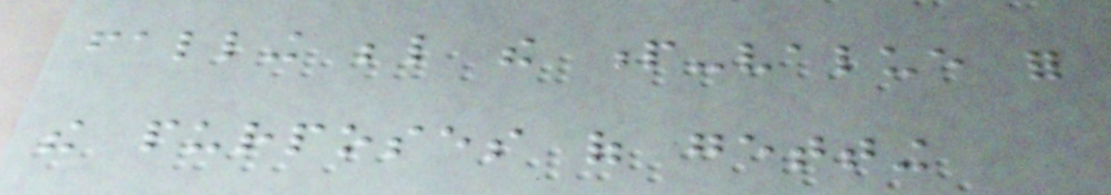falling below the p-value for
the purposes of getting
